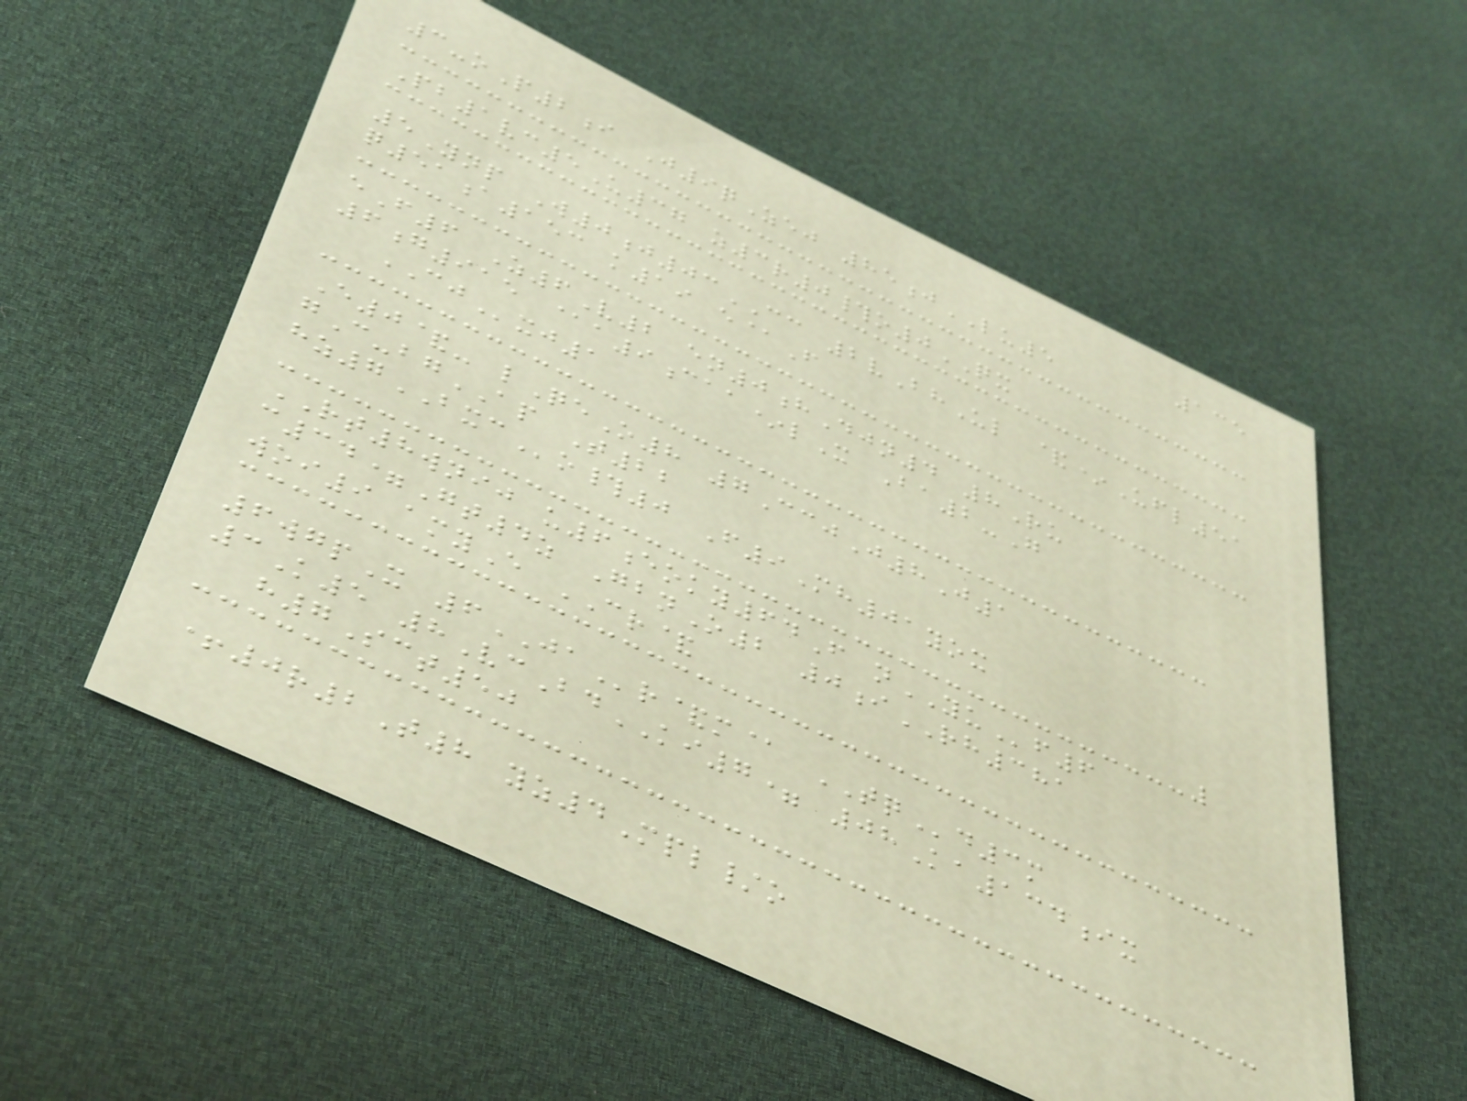135
3-oP2i J9qZej 85jLU5
Pb1vc5U37 z3r0#o0QX
5Ynp W0j03CC 2vBhUl &*Ufl51
q51a153 k19 e@F
eF6 Z6V2 en0hDjn4 8Ru
6g915 @a9caa*lX Ba2-G
CJxj1
E0&- lQeO8 7CcjJ8J1
gC-bgAP T22
hz7BXCo#0 F9Mh01yox
RT8wnij u6eoky64F nYUf6
c34=Gt4z GbnO2 0iRH381
woi9 amyE CR&
6wgpX 6JAr&m@ TQd3m
3K5 8VcBdKI7= 08Ka134ix
h7Sct50
+0r2T8 yz4Mpl/o
